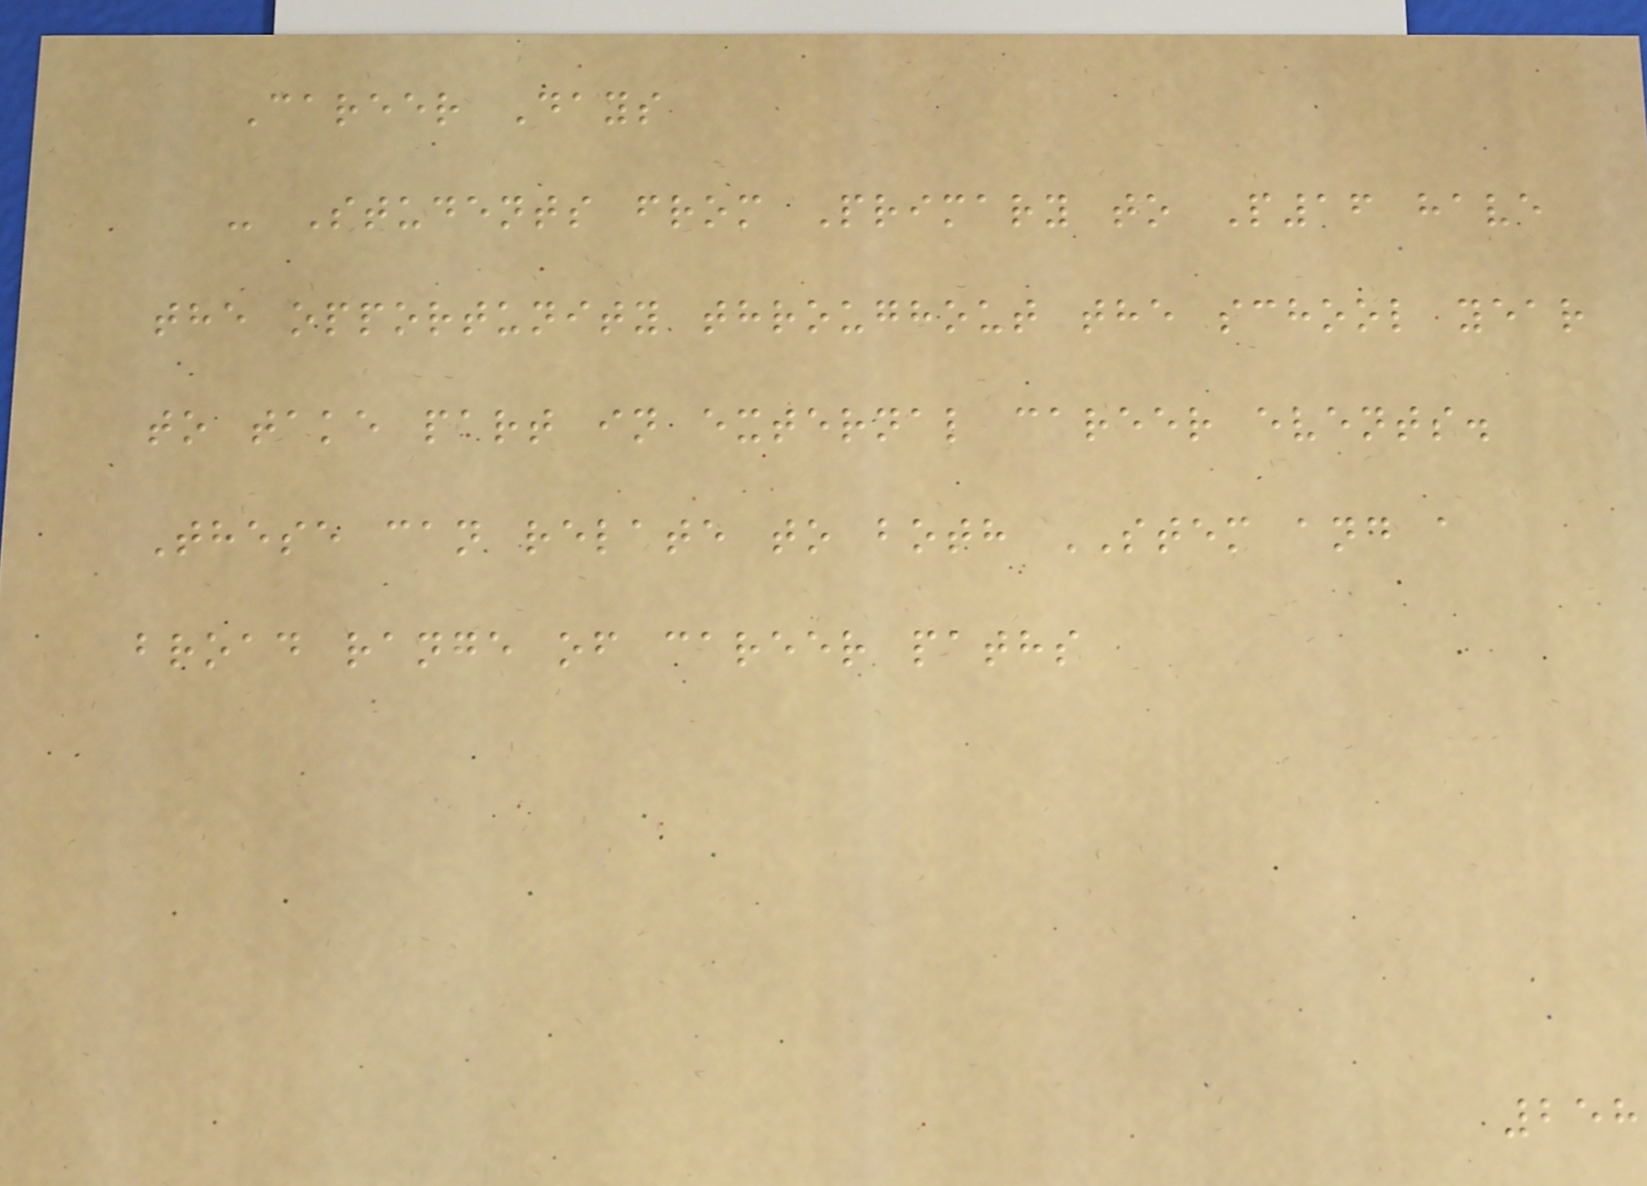Career Days
- Students from Primary to P16 have
the opportunity throughout the school year
to take part in external career events.
These can relate to both STEM and a
broad range of career paths
258
